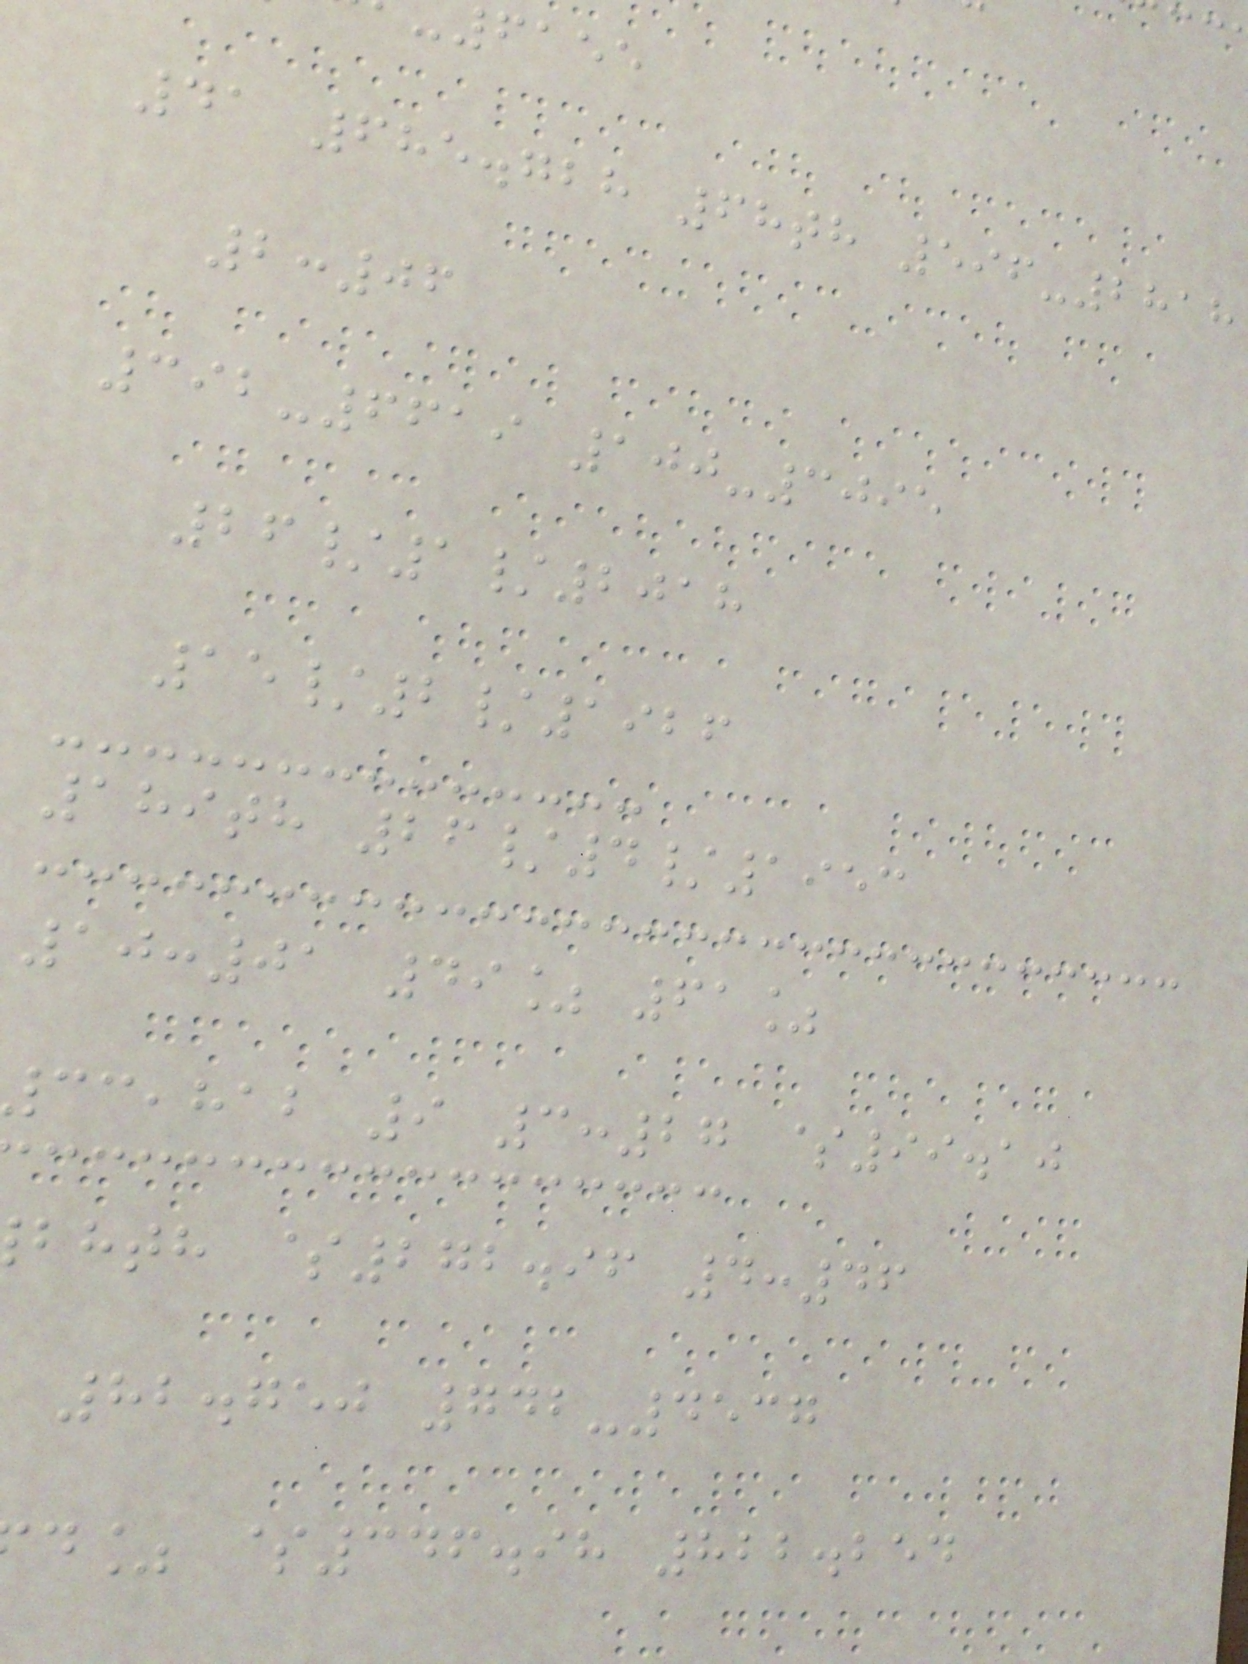6155
41 685.728 68th 596-2818
2:06
392-6619 100-3095
26/1/2018
15/2/1926
189th 26/4/1953
10:01 49% 61%
,hab 9 3:27 $99.10
bhth $272.96 4:46
82.750 742-4537
d% $346.98 822.254
